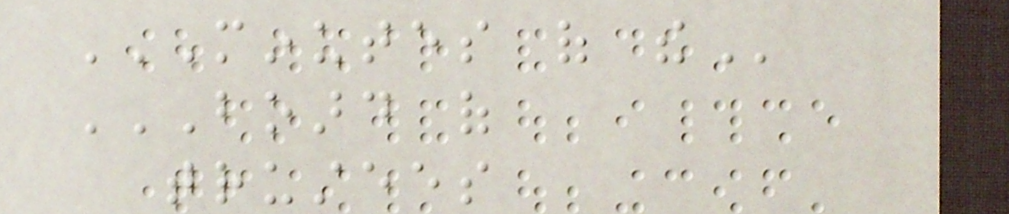MINUTES OF THE
BOARD OF
TRUSTEES
